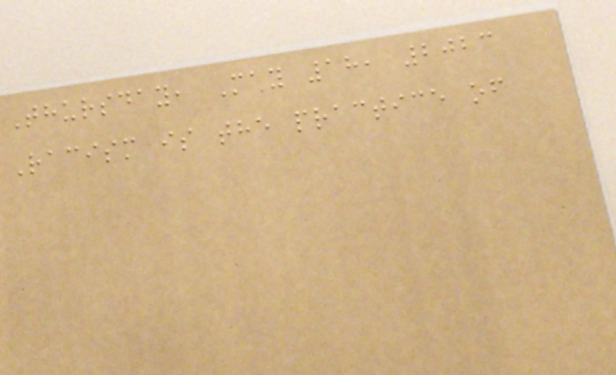Thursday, May 18, 2023
Racism is the practice of
